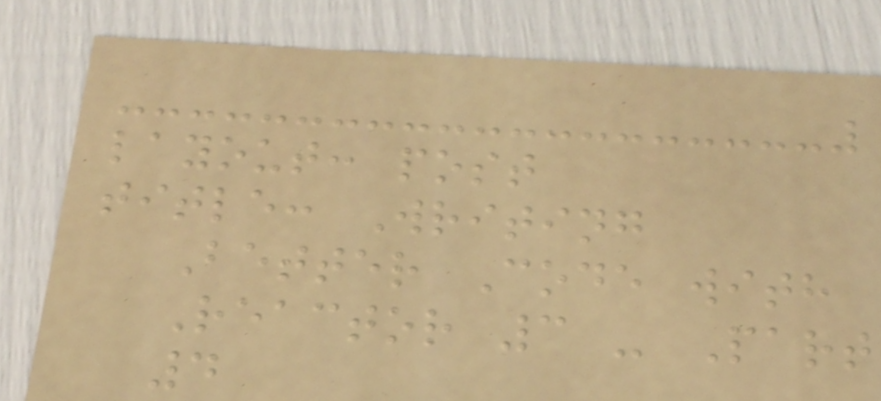layout: post
title: Writing
Better Code with
Reactor 3 - Part
4
